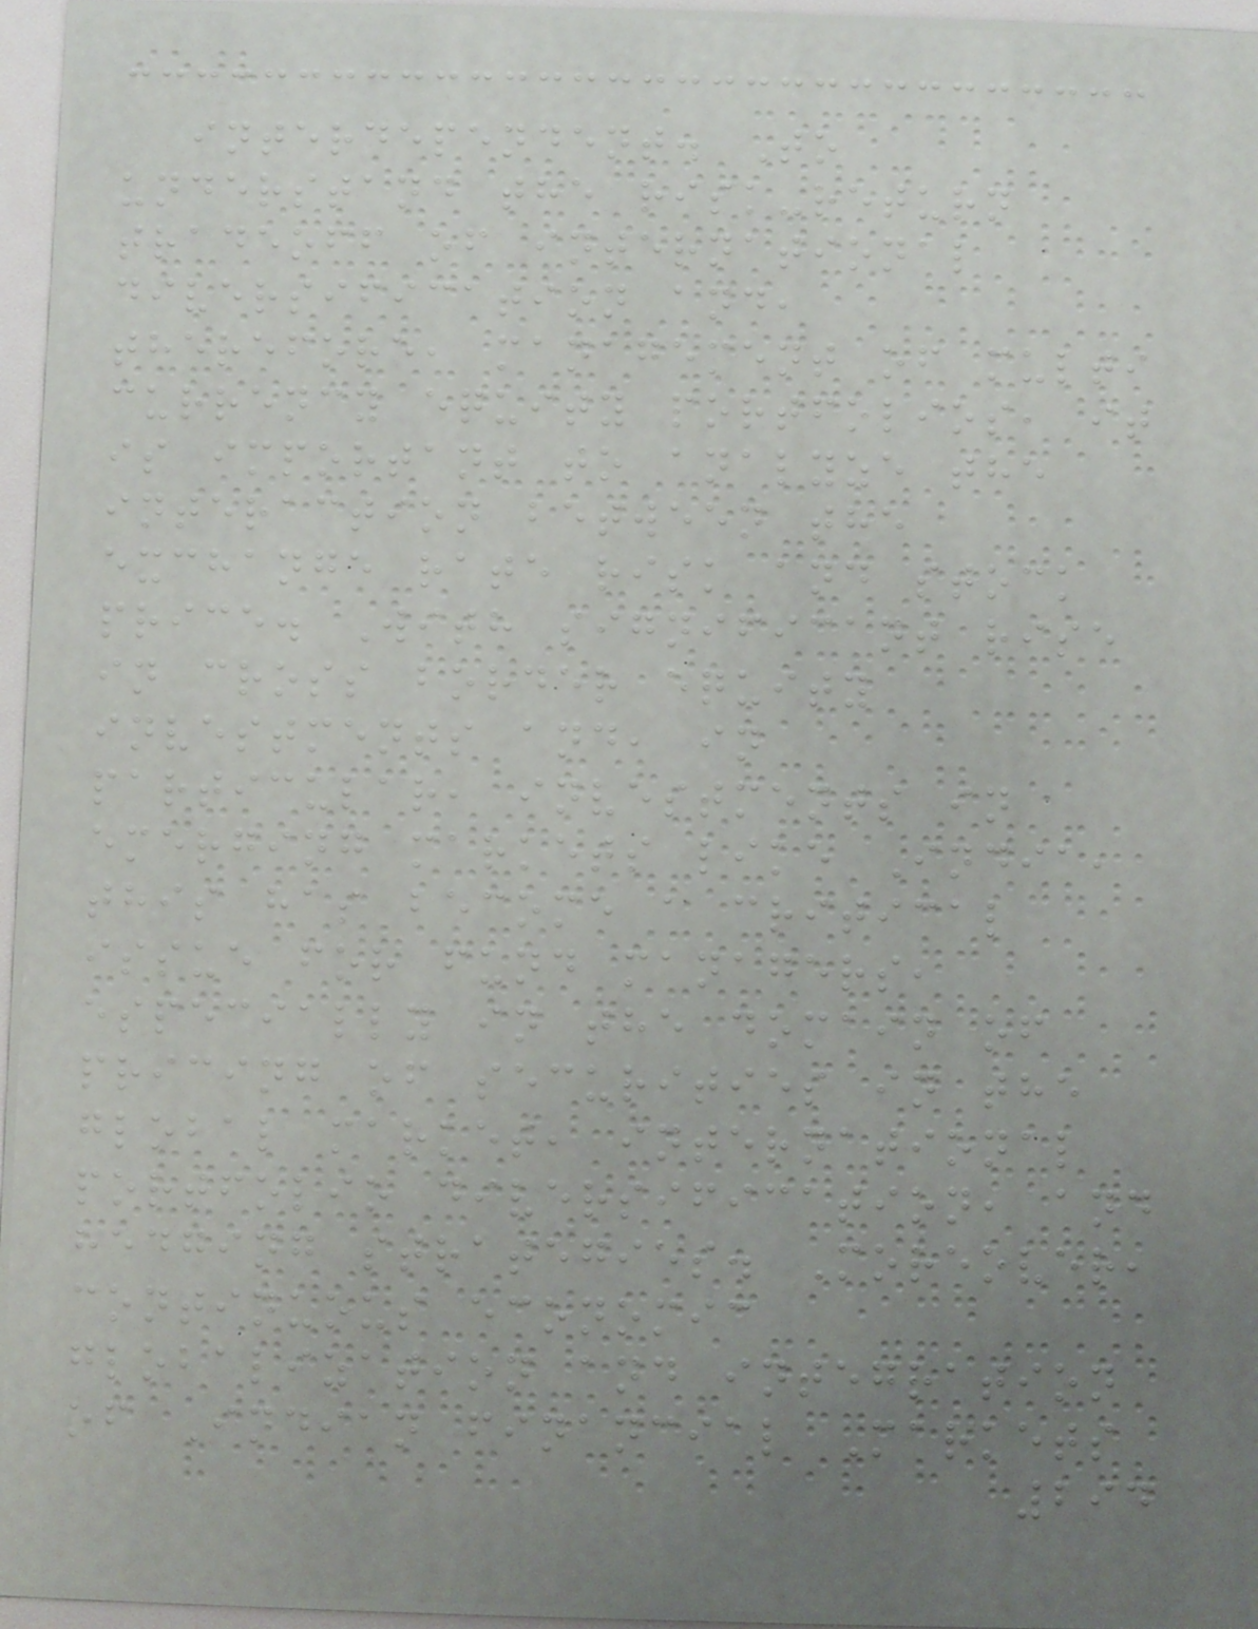interdependent. To
understand the risk-return
tradeoff of international
diversification and,
therefore, management of multi
currency equity portfolios, it
is important to analyze the
interaction between the
exchange rate risk and stock
price. With significant rise
in cross border equity
investments and, in
particular, investments in
emerging markets like India,
this has become a critical
issue for fund managers,
especially in the domain of
pricing of securities in the
global market, international
portfolio diversification, and
hedging strategies. Moreover,
continuous economic
globalization and integration
of Indian financial Markets
294
